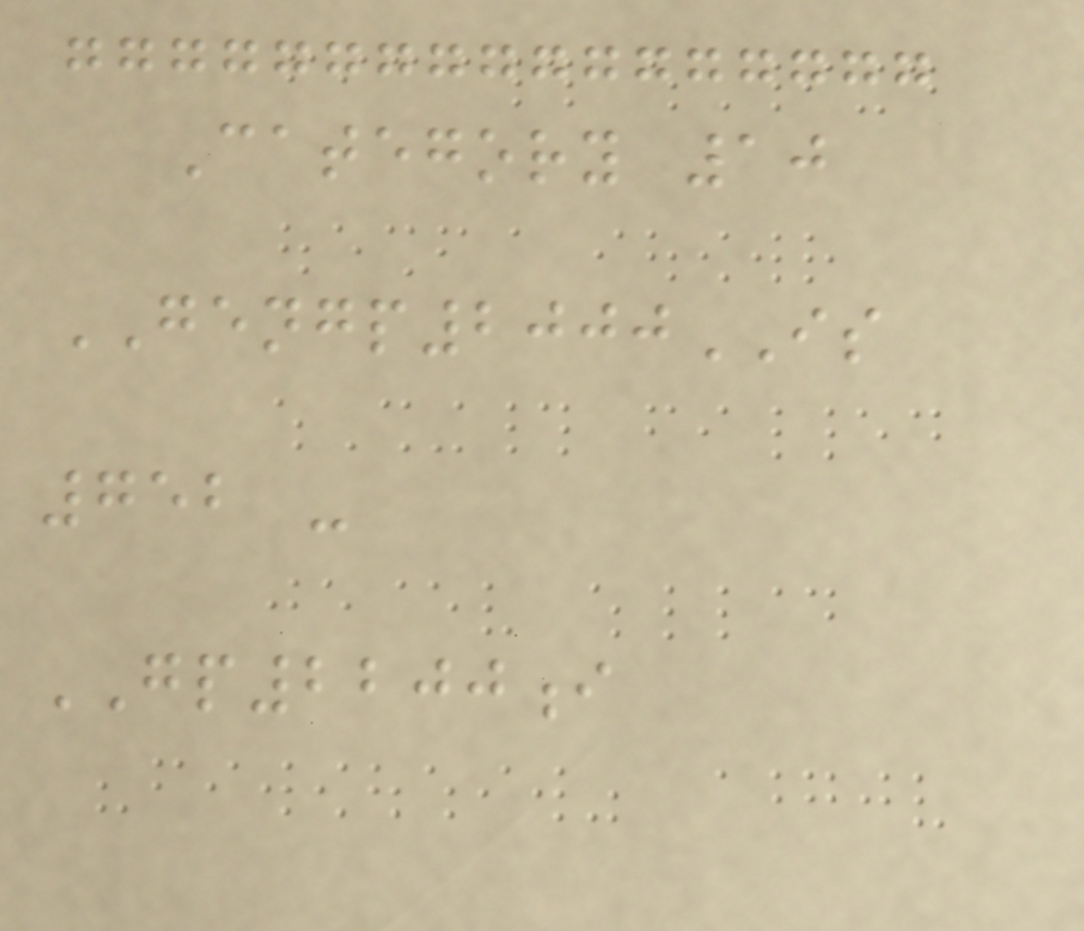Category 10
GENGP2000IS
752 -
GP2200i
